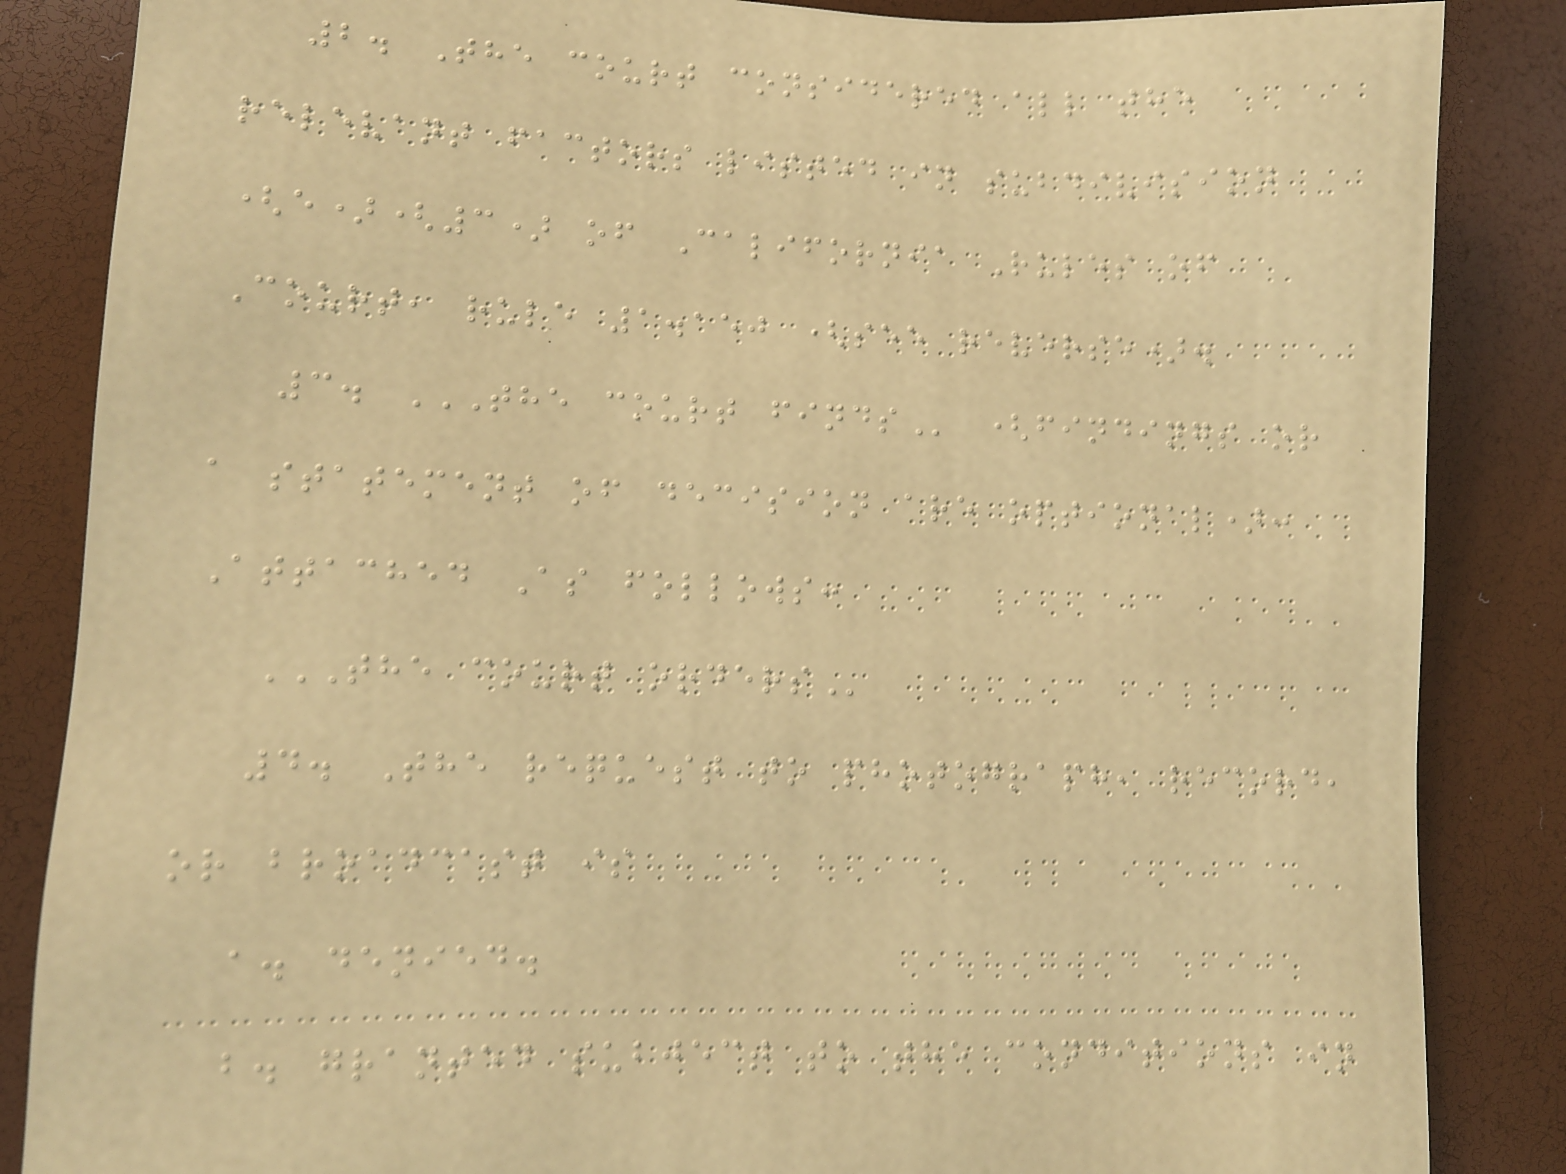2. The court considered all the
relevant factors listed in subdivision
(e)(3) of California Rules of
Court, rule 1.150 (see reverse).
3. THE COURT FINDS (findings or
a statement of decision are optional):
Attached As follows:
THE COURT ORDERS
4. The request to photograph, record,
or broadcast is
a. denied.
b. granted subject to the conditions in
